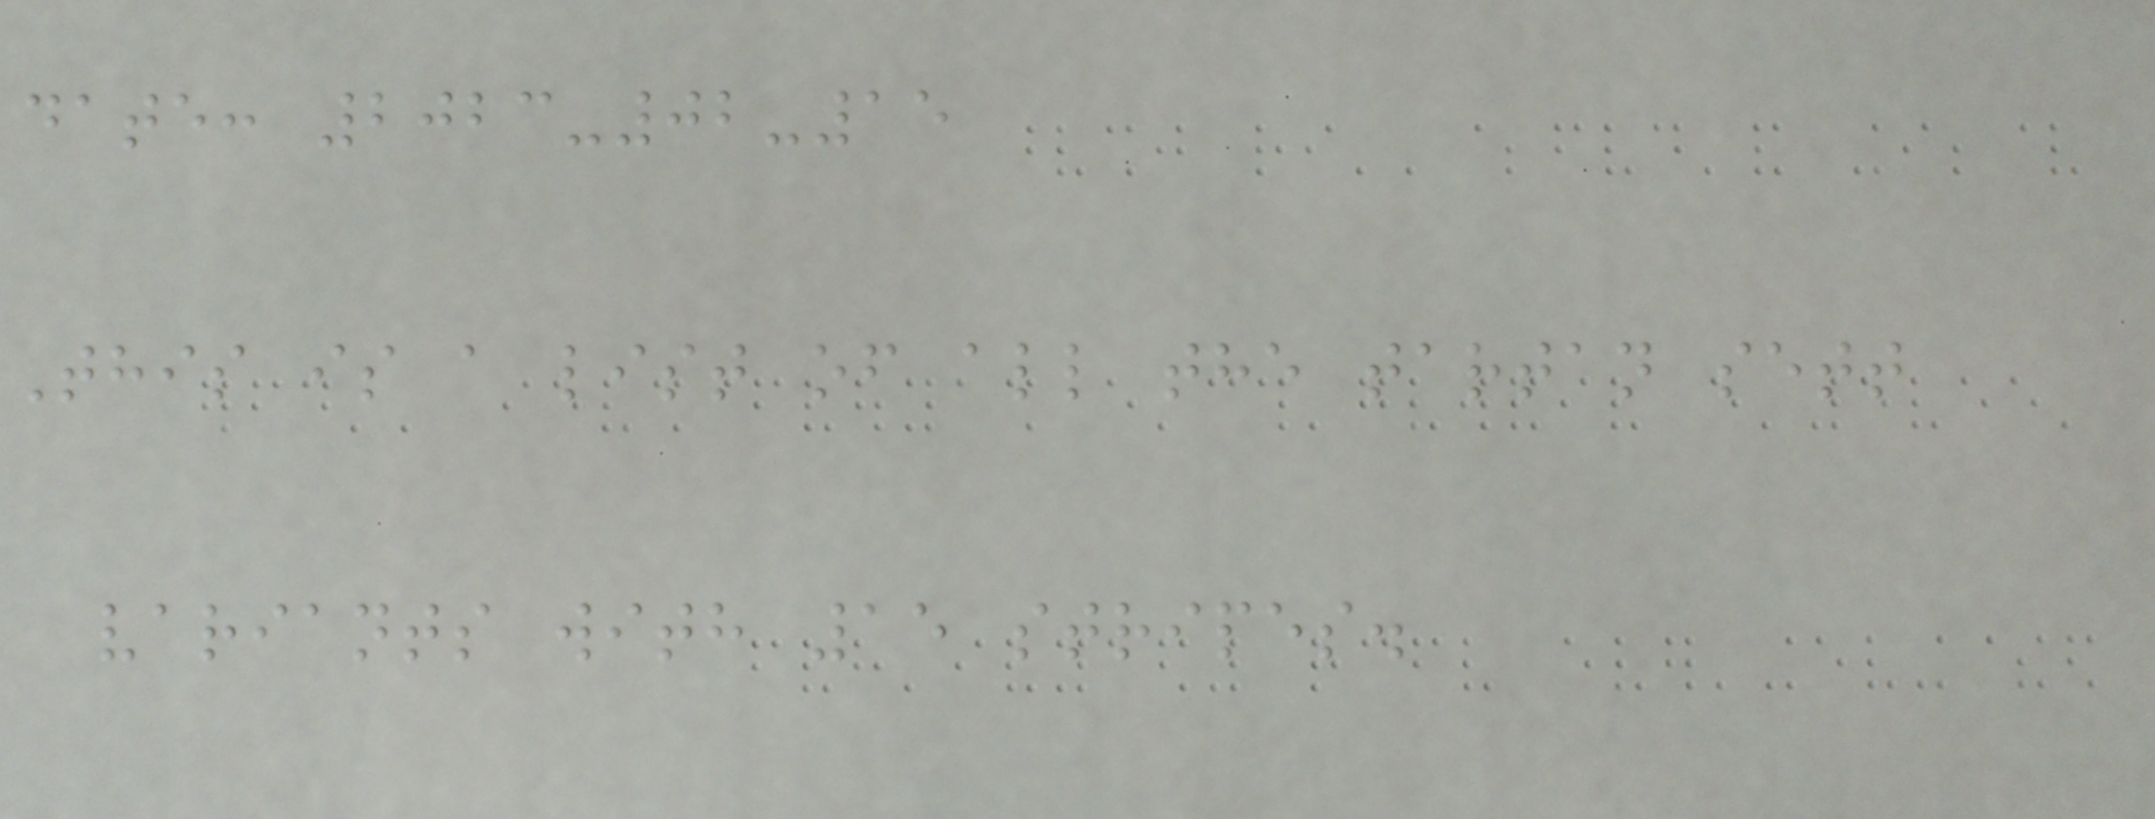date: 2023-02-15
This is a list of all the tartan sett
variants with 15 stripes.
